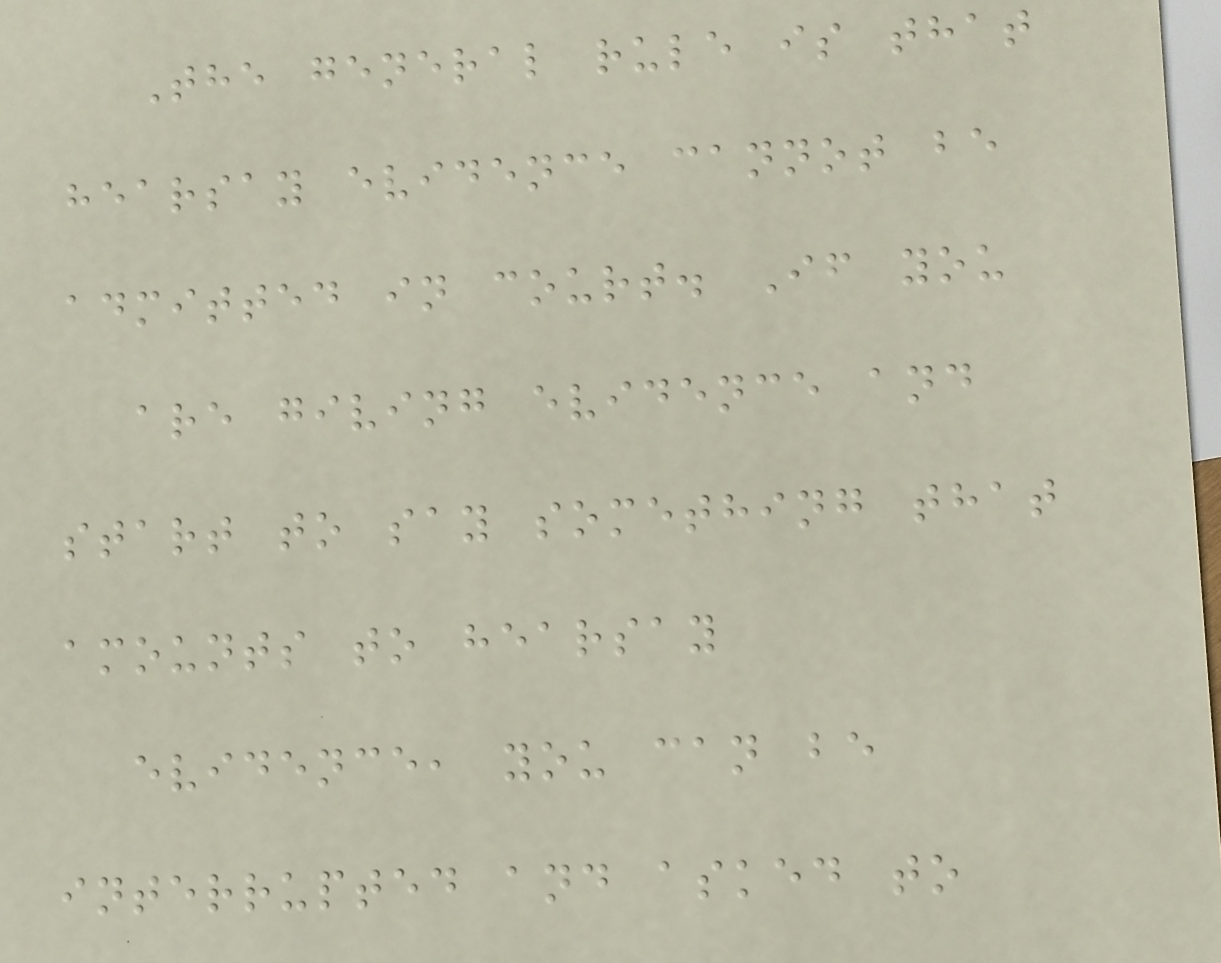The general rule is that
hearsay evidence cannot be
admitted in court. If you
are giving evidence and
start to say something that
amounts to hearsay
evidence, you can be
interrupted and asked to
